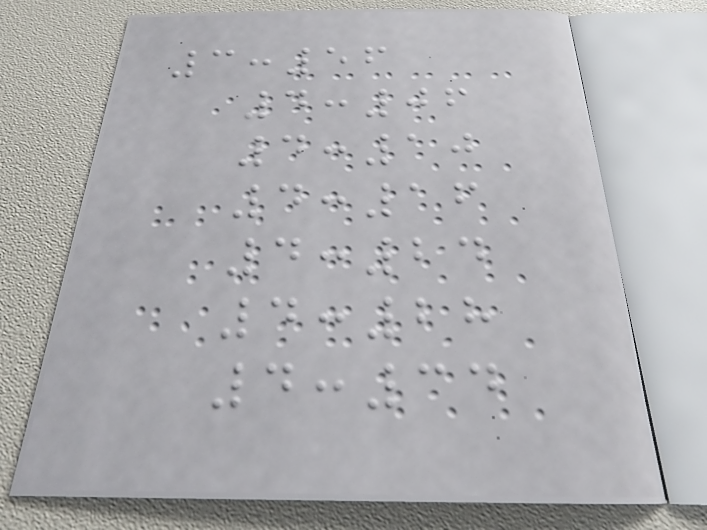3:56
4:06
4:10
4:16
4:24
4:28
4:34
